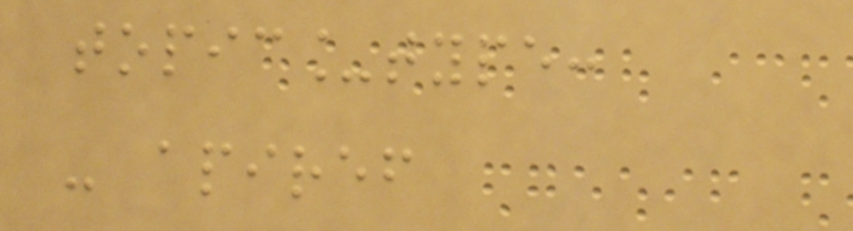topic_type:
- apiref
